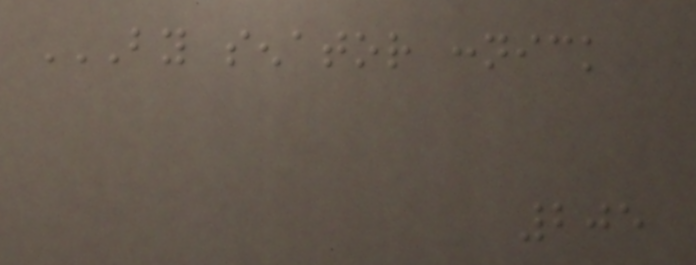BY SENATOR CONNICK
205
